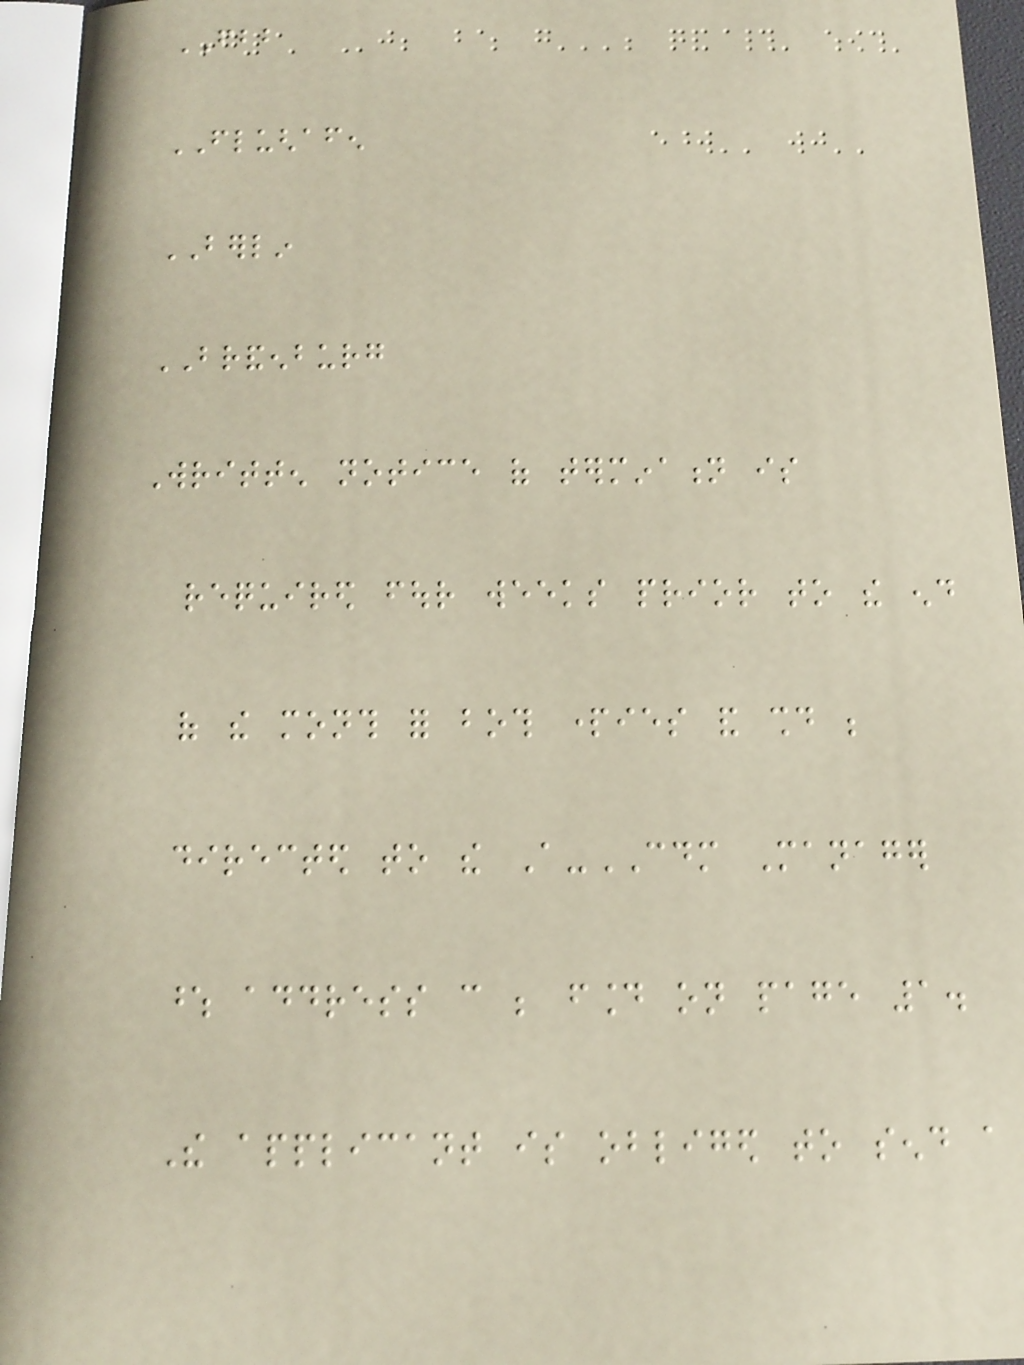FBB
FLUGHAFEN
BERLIN
BRANDENBURG
Written notice of termination is
required four weeks prior to the end
of the month for both parties and should be
directed to the A-CDM Manager
whose address can be found on page 1.
The applicant is obliged to send a
